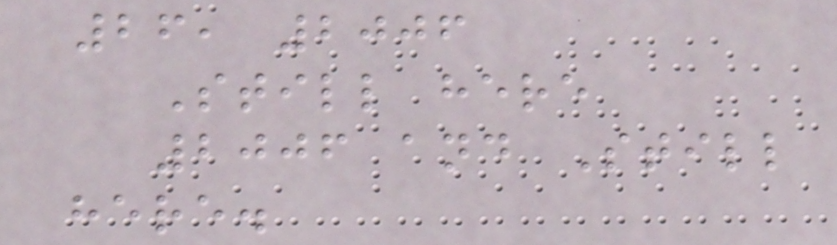26, 2006
Still here
2006 and Still
here.
